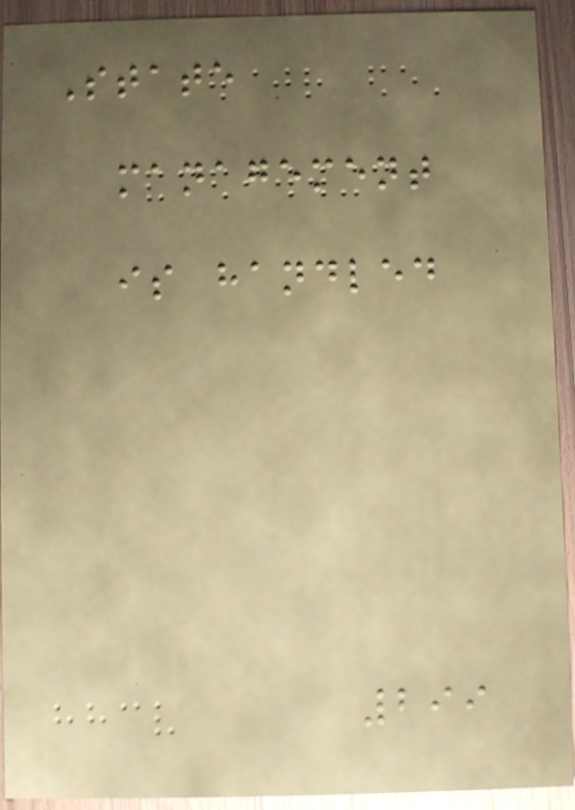State
management
is handled
299
